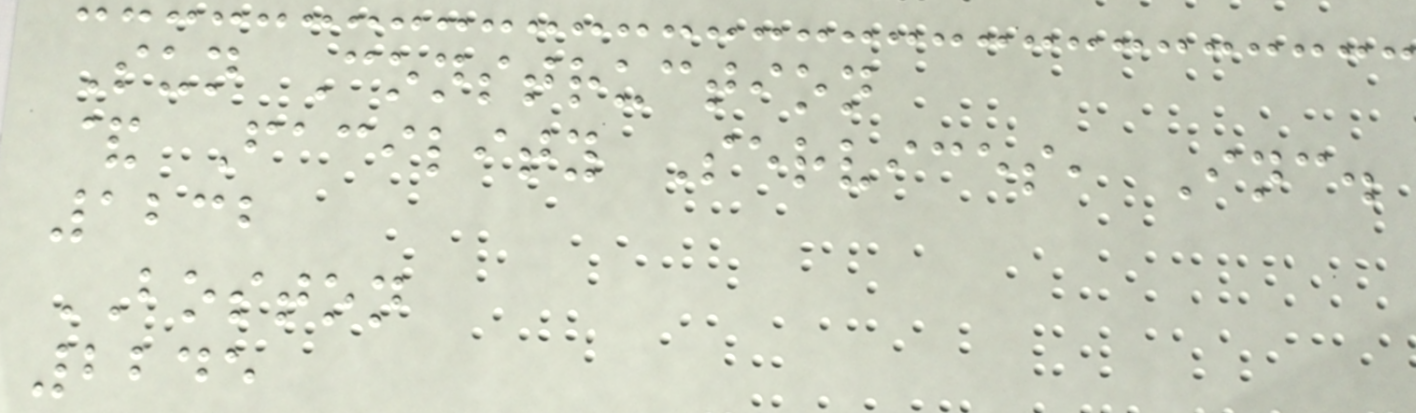Sun Construction
& Facility Services, Inc.
1232
BOSTON
2245
